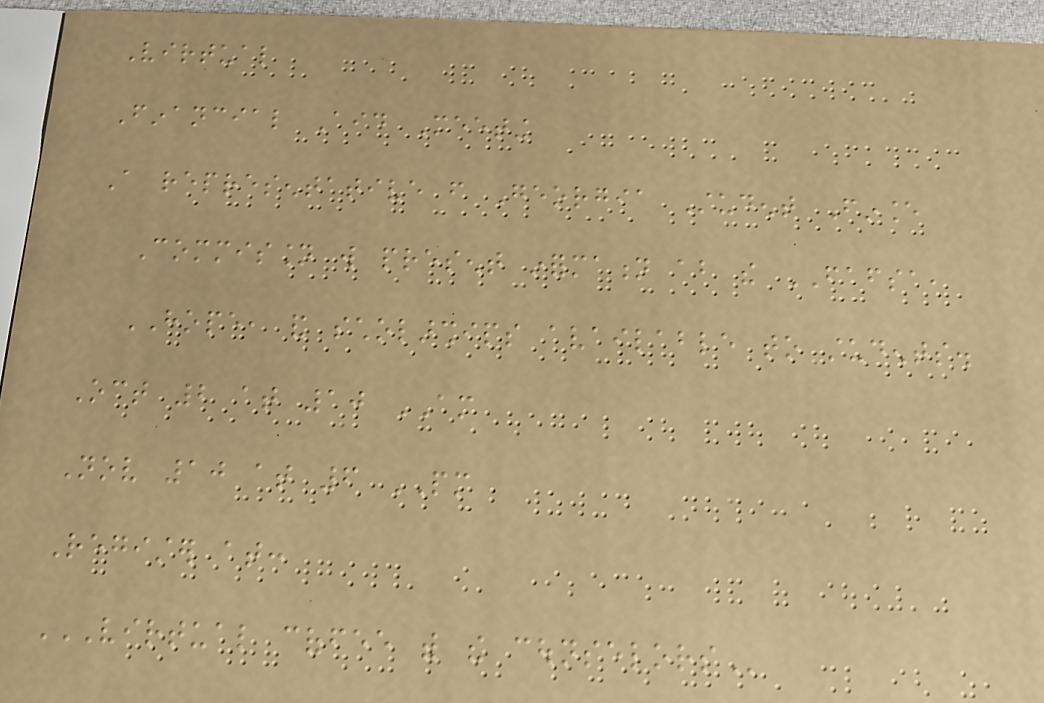Virtual
Financial Aid Meeting
A representative from Georgia Student Finance
Commission will present information about the FAFSA,
HOPE, and scholarships available to students.
Oct 2 at 10 AM
Nov 10 at 6 PM
Register at:
VIRTUAL COFFEE WITH THE COUNSELORS
